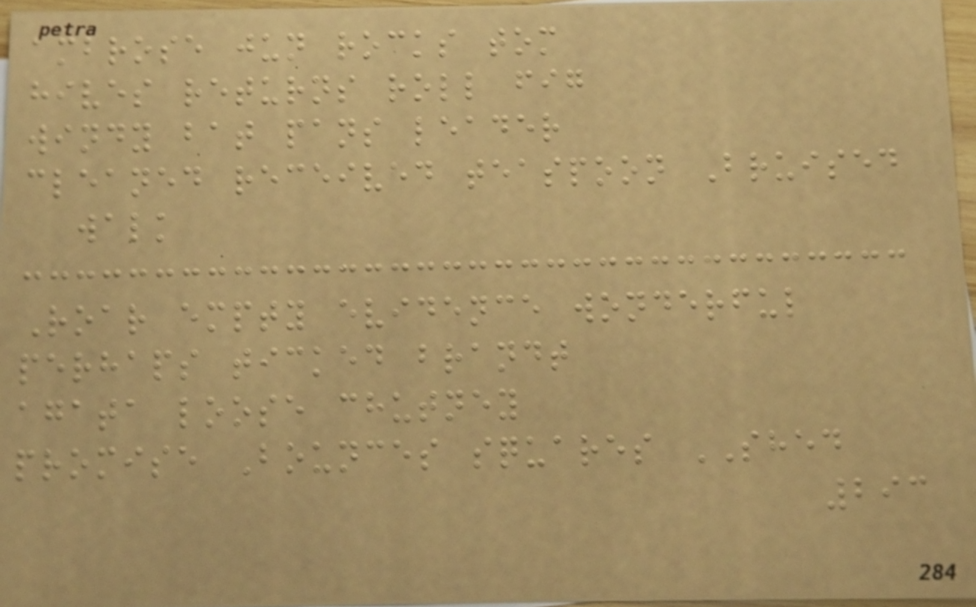ambrose jun rocks tom
hives returns roll fig
windy bat pans leader
cleaned received teaspoon Bruised
walk
Roar empty evidence wonderful
perhaps ticked brandt
agata loose chutney
promise Bounces squares SHED
293
